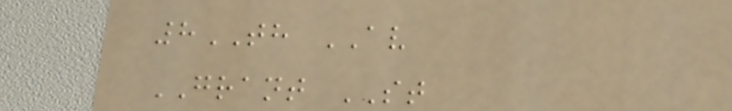8TH AV
GRANT ST
